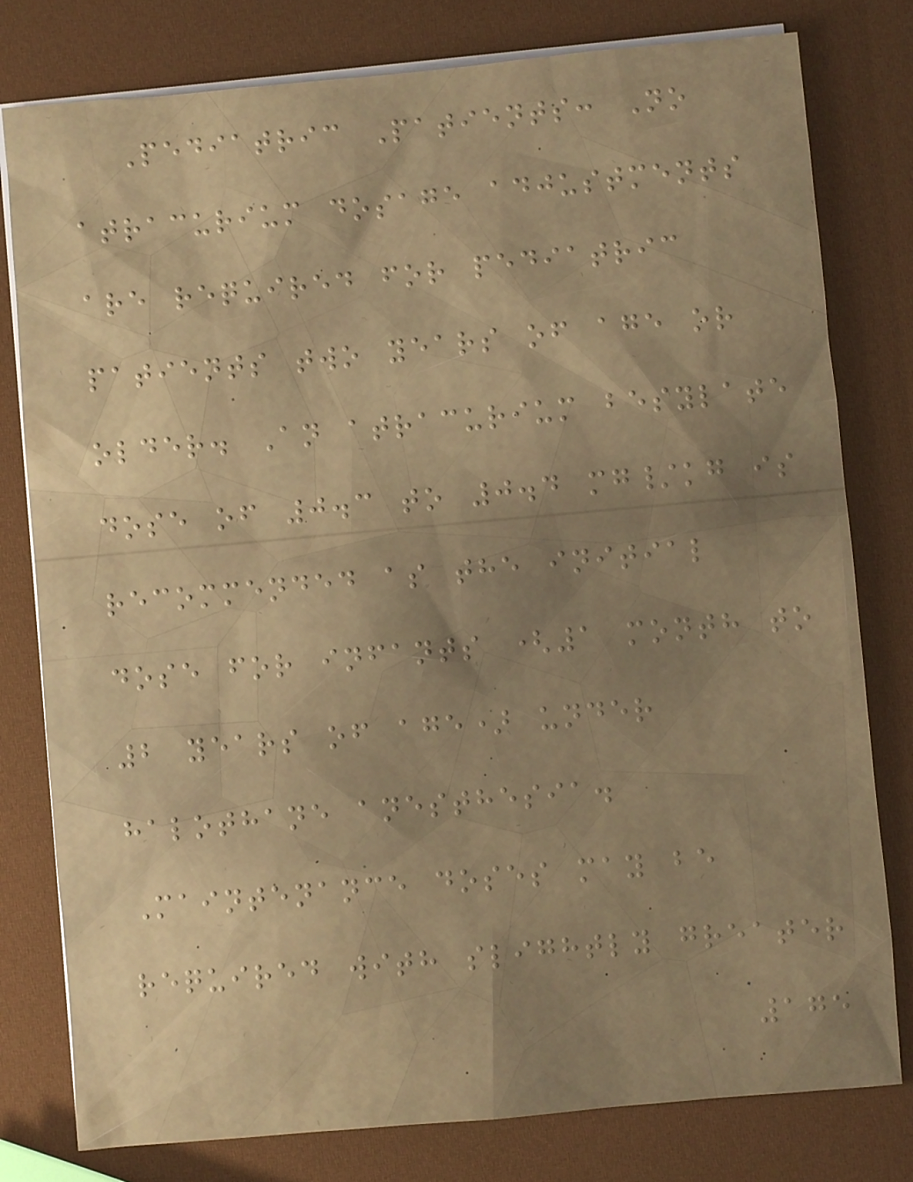Pediatric Patients: No
atracurium dosage adjustments
are required for pediatric
patients two years of age or
older. An atracurium besylate
dose of 0.3 to 0.4 mg/kg is
recommended as the initial
dose for infants (1 month to
2 years of age) under
halothane anesthesia.
Maintenance doses may be
required with slightly greater
175
